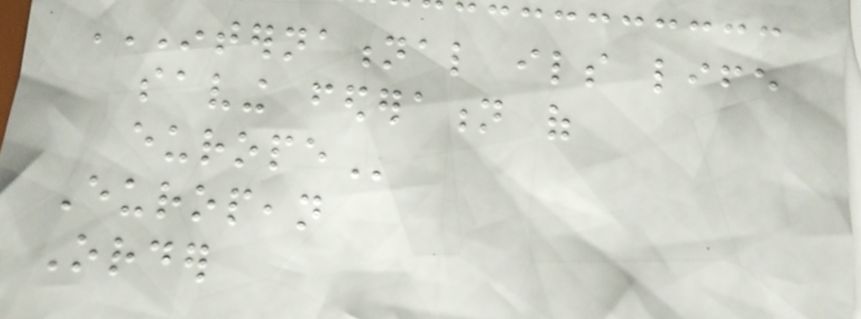INTERNATIONAL ILS LIFE
SAVING FEDERATION OF
EUROPE
European
Order
